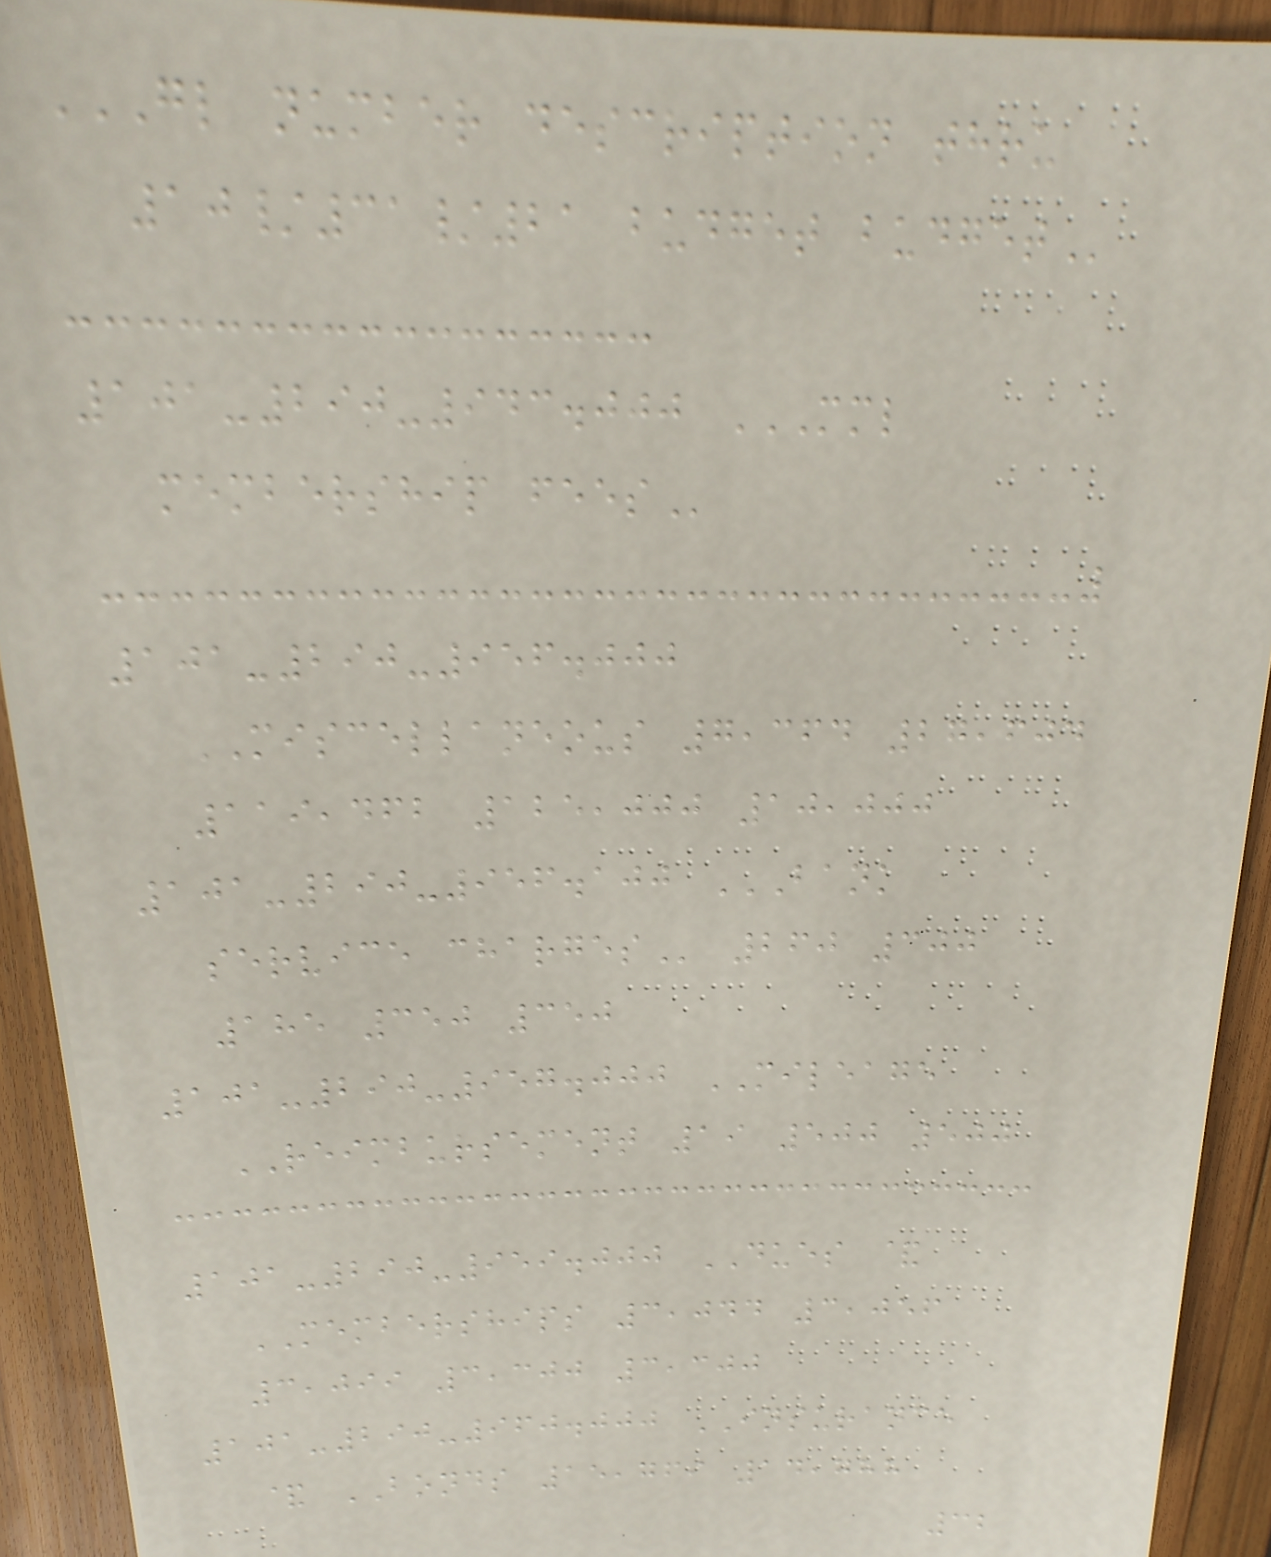GL NUMBER DESCRIPTION THRU
10/31/21 BUDGET BUDGET
101-290-943.000 MML
MEMBERSHIP FEES
101-290-956.000
MISCELLANEOUS 7,364 27,604
119,462 125,000 10,000
101-290-956.100 BANK
SERVICE CHARGES 260 300
185 350 350
101-290-957.000 MILEAGE
REIMBURSEMENT 19 500 500
101-290-959.000 DUES &
MEMBERSHIPS 3,044 3,056
3,099 3,300 3,300
101-290-960.000 INSURANCE
& BONDS 15,769 14,788
32
